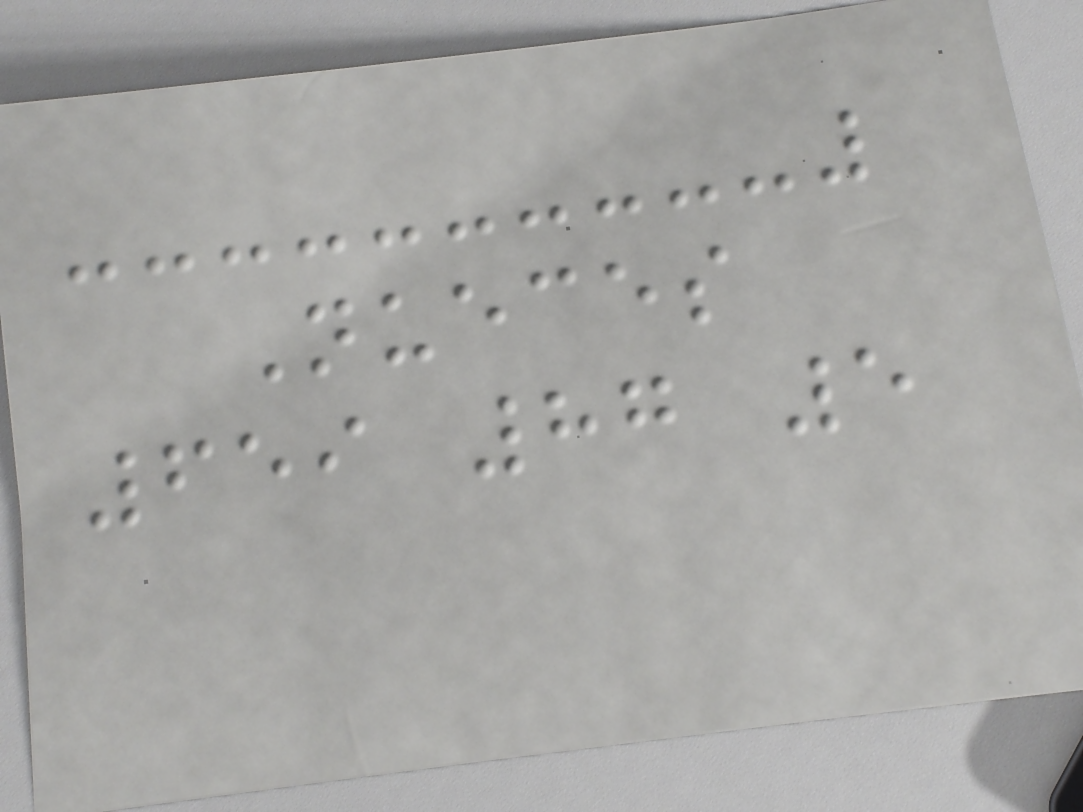Nueces
659 87 5
